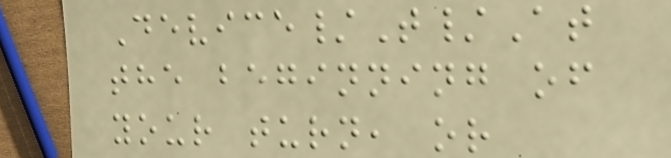Device/T/At
the beginning of
your turn, or
